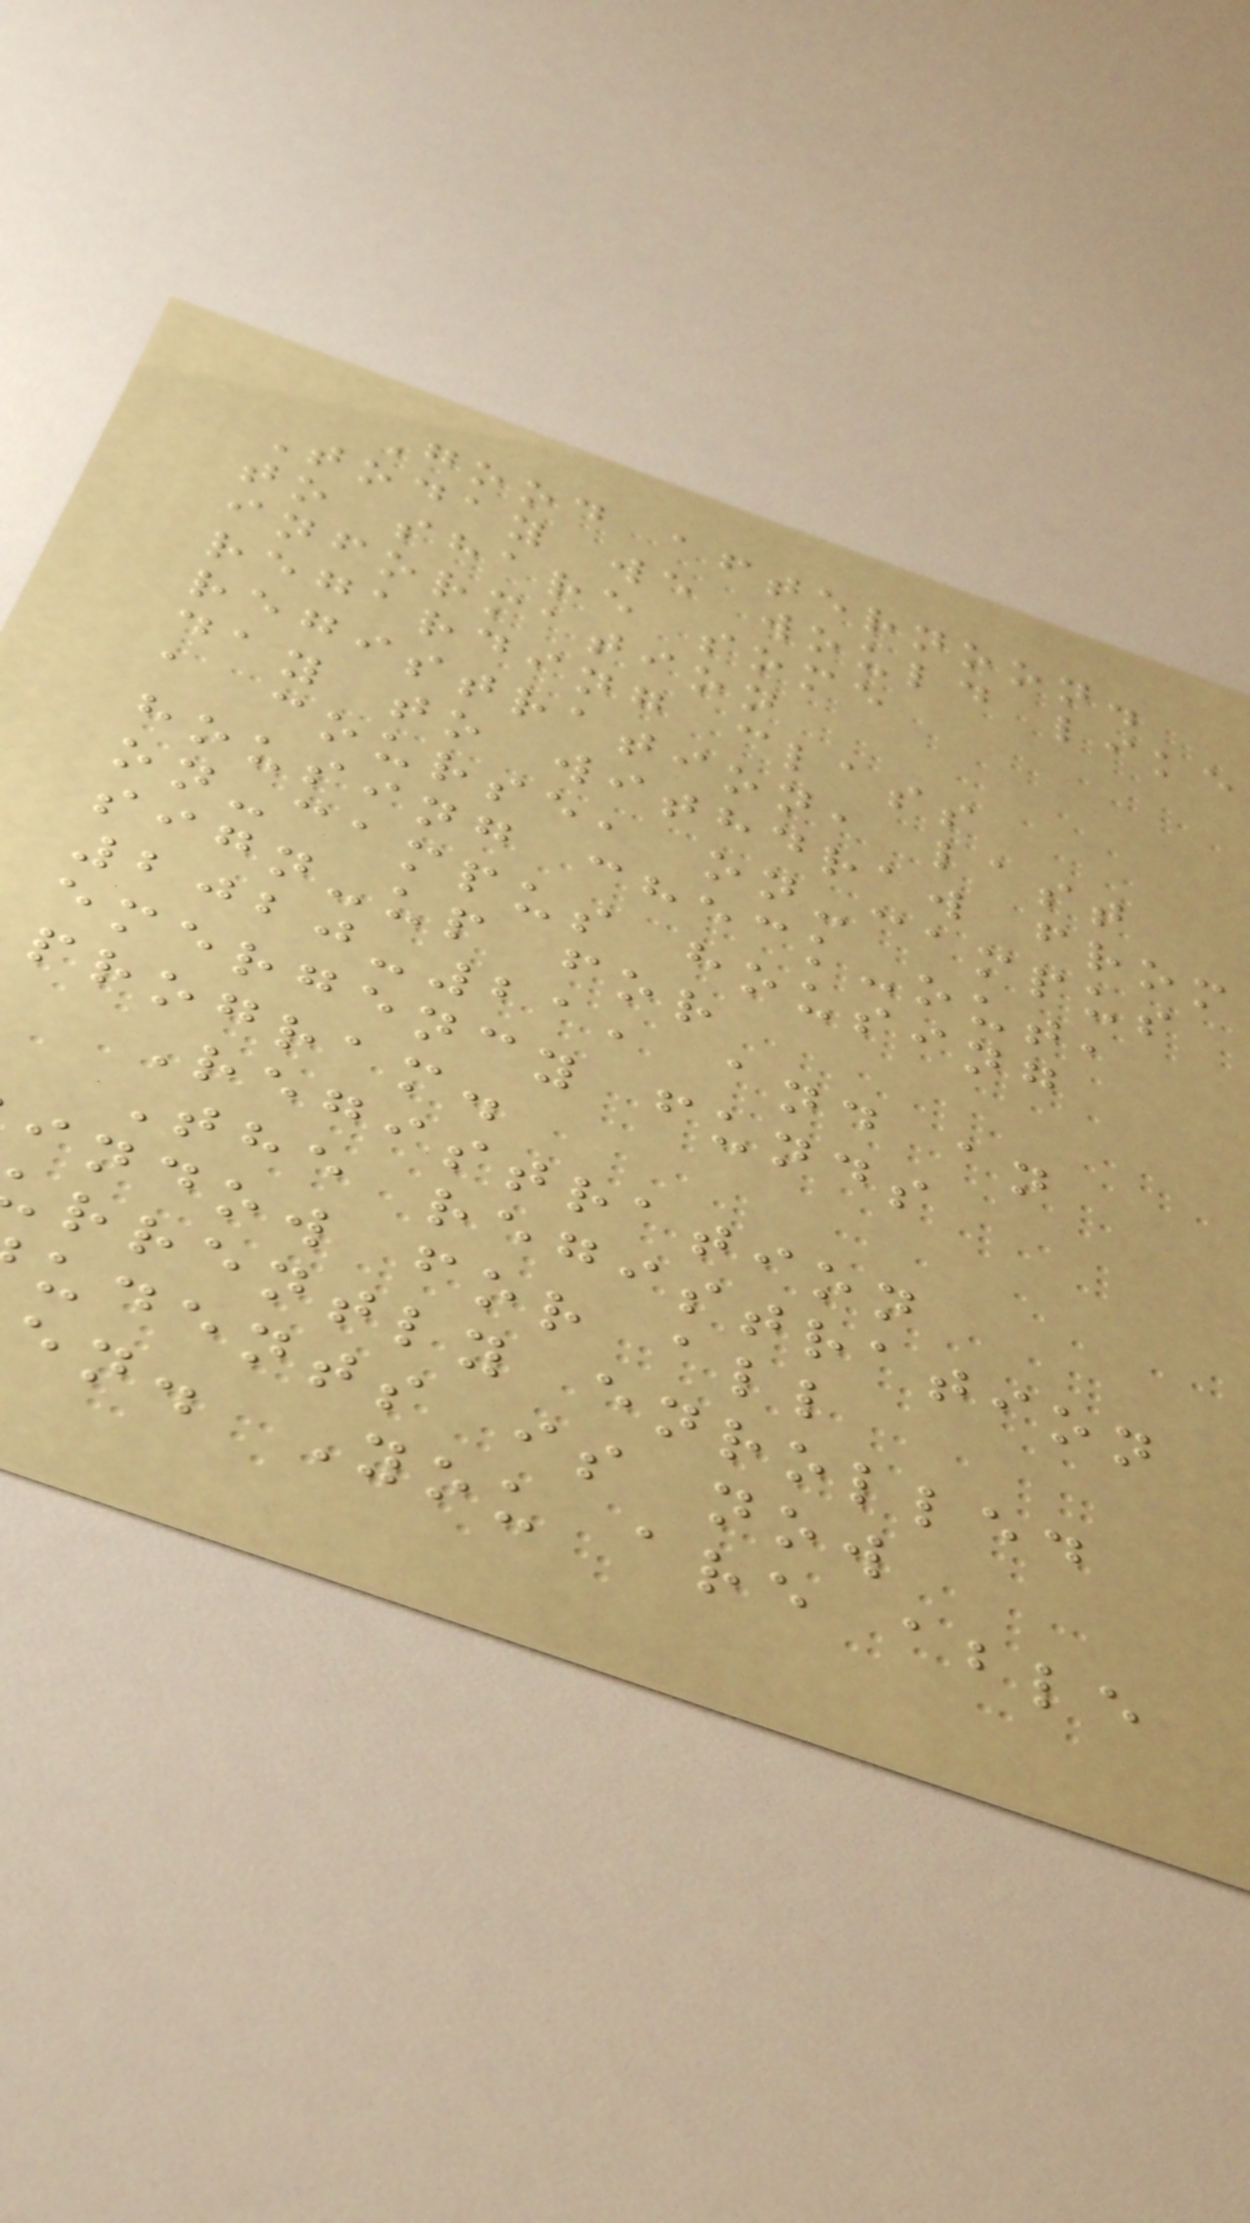Good afternoon.
Today we would like
to share some
information
regarding class
registration, last
day to withdraw from
a course, on-campus
housing check-out,
on-campus housing
sign-up for
2020-21, and an
emergency funds
program.
Registration
The registration
indow for all
rrently enrolled
udents is now
en. You are able
